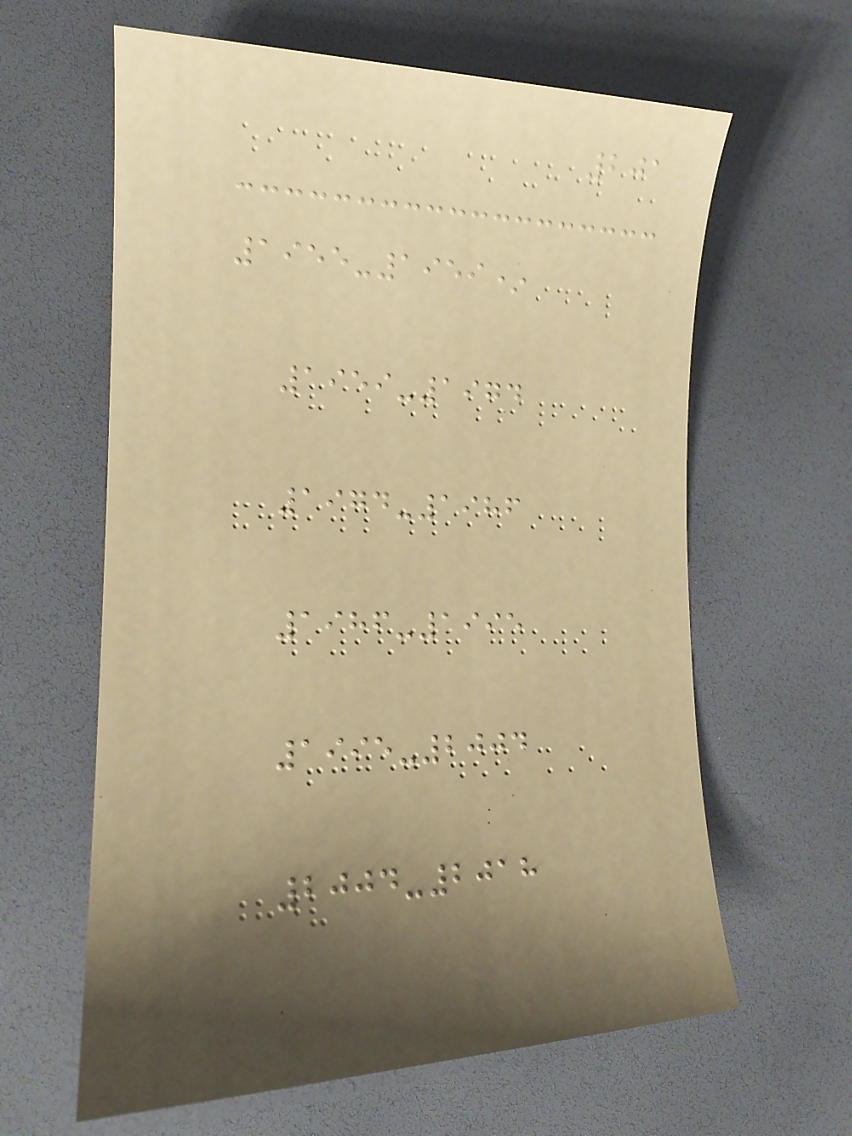201
1955-1959*
1959-1974
1974-1986
1986-1995
1995-2004
2004-2018
